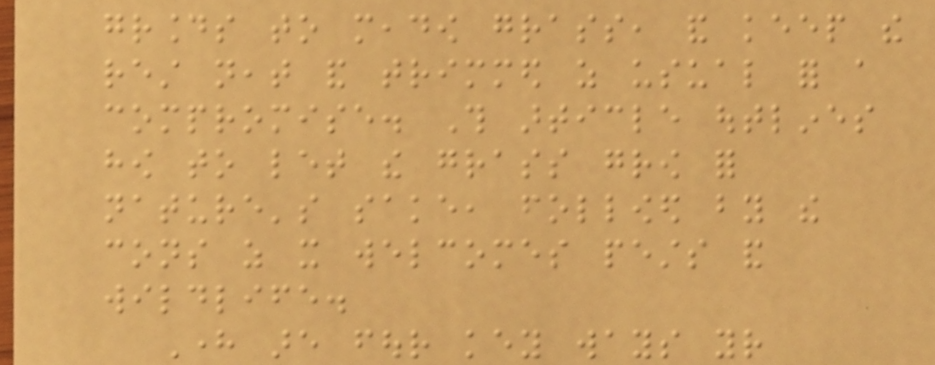grounds to meadow grass, and keep the
rest neat and trimmed as usual for a
compromise. This article outlines
how to let the grass grow for
nature's sake, followed by the
cons as it welcomes pests and
wildlife.
Here are four key ways your
